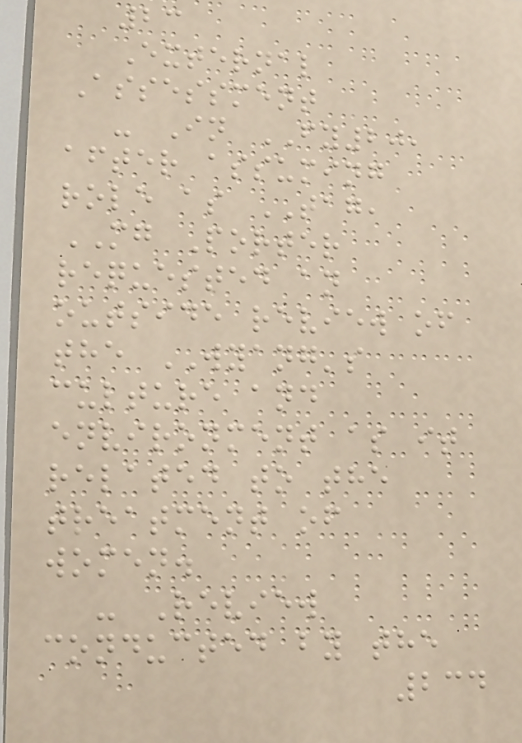23
External
Assessment
- In FY20,
after assuming
role as TAG,
MG Porter
requested an
outside review of
the WYANG's
culture and
environment as it
related to the
treatment of
women.
- Review
conducted by the
234
